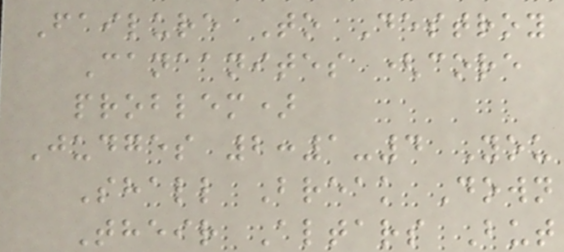Failure To Destroy
Canaanites (core
problem)
Judges 2:1-4 You
Shall Break Down
Their Altars But
